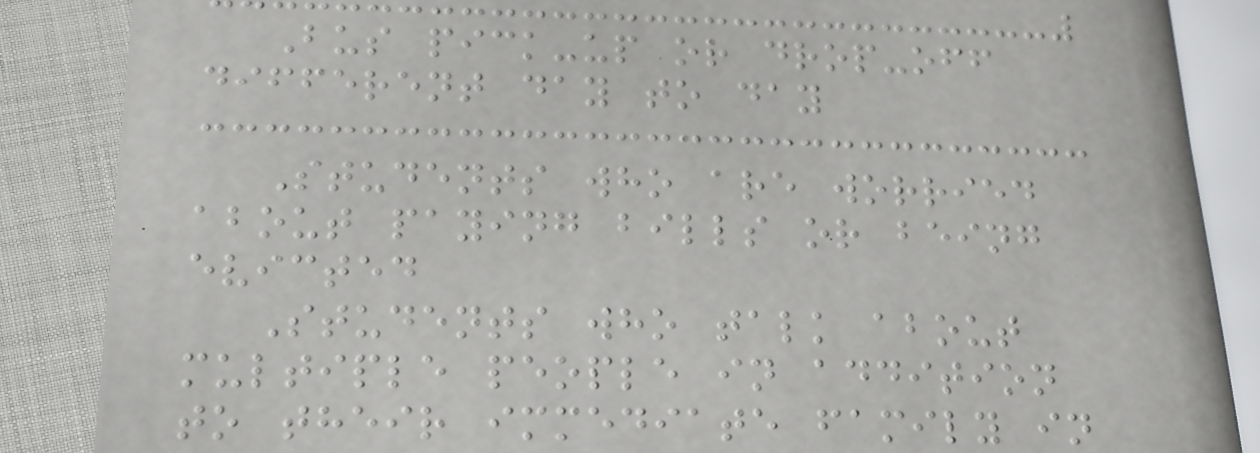Bus pick-up or drop-off
different day to day
Students who are worried
about paying bills or being
evicted
Students who talk about
multiple people in addition
to their immediate family in
